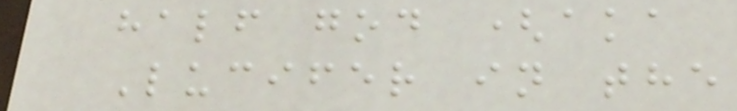half god (aka
Lucifer in the
